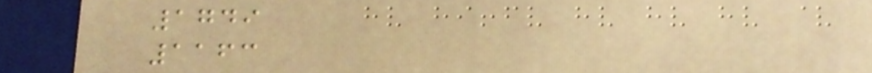1749
1163
